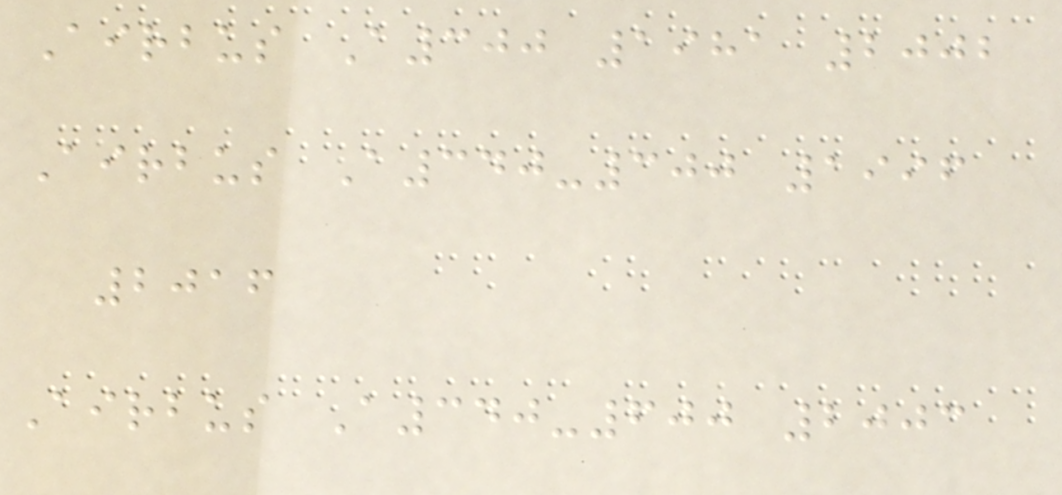Airbus A300 1981 2002
Airbus A340-300 1996
2016
Airbus A340-600 2003
